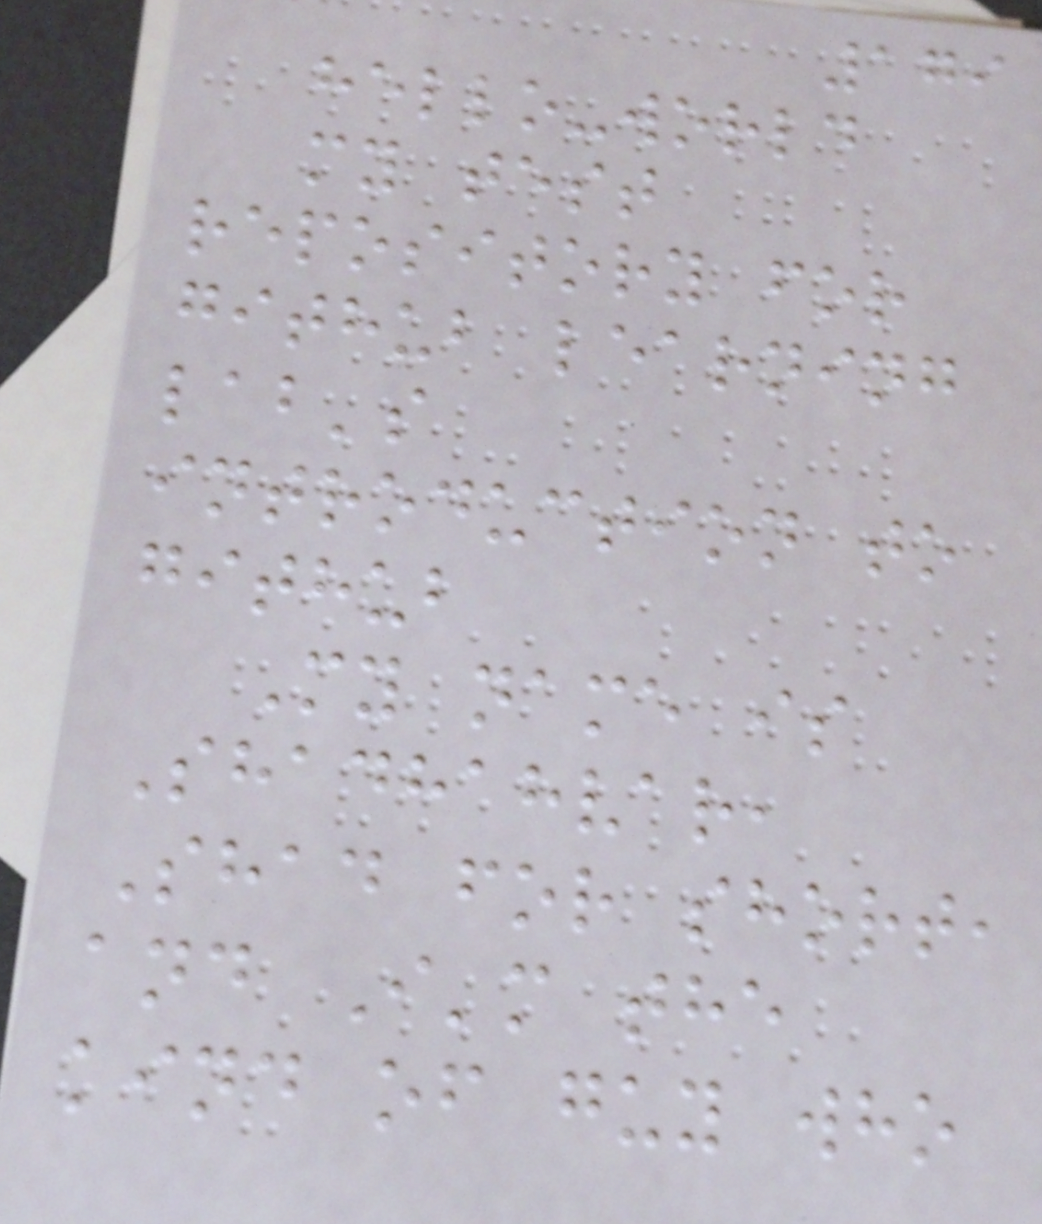179
hello-world
my test
repository for
github learning
lab's
introduction to
github
My name is
Shadhahvar,
Shad for short,
and I'm the
kind of guy who
